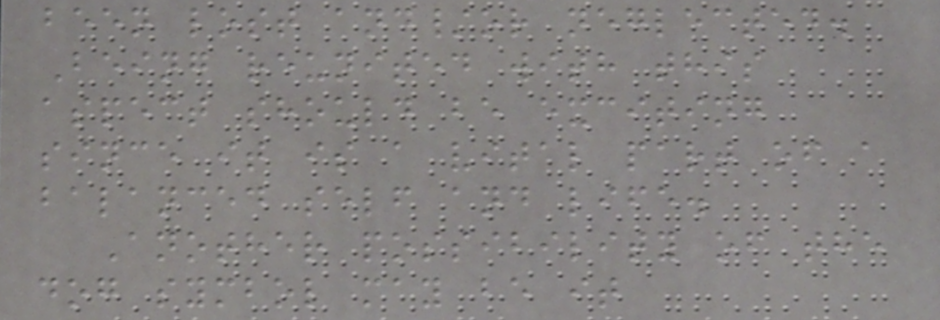been lost and/or neglected.
Being reunited with this
aspect should be exciting
since it is a vital part of a
balanced self and life.
Another possibility of the
dog symbol may be it
